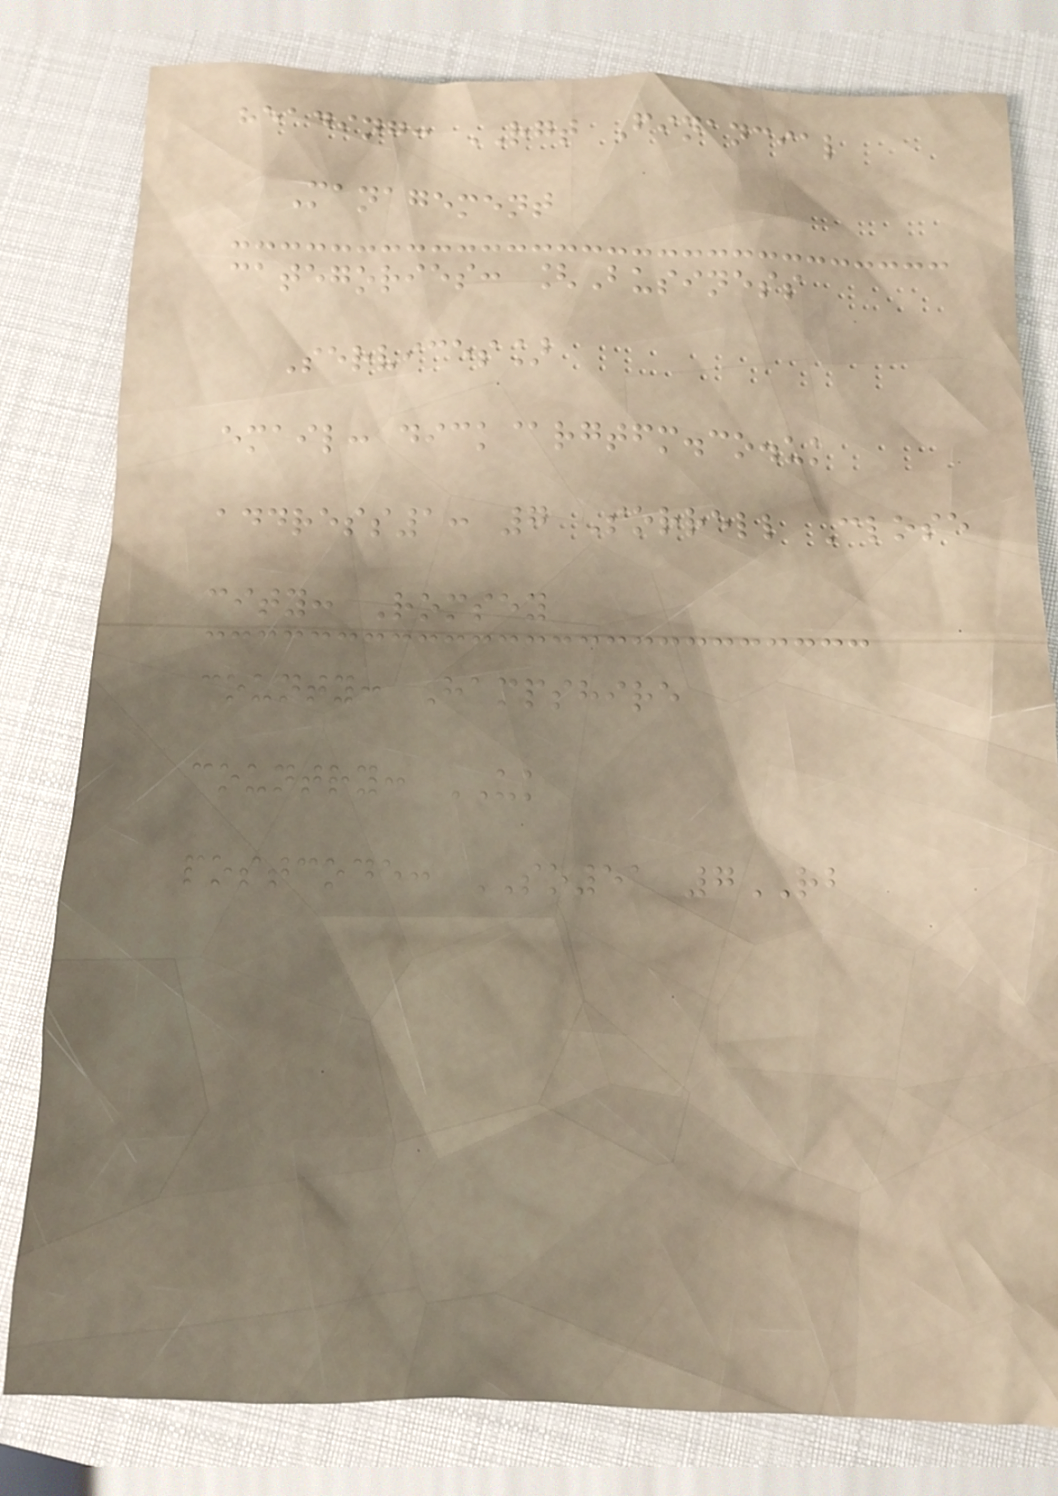heading: RGT Financial
Management
categories: [Business
Services]
email: dick@rgtfm.co.uk
address1: 7 Sorrell Close
city: Romsey
county: Hampshire
country: UK
postcode: SO51 7RB
